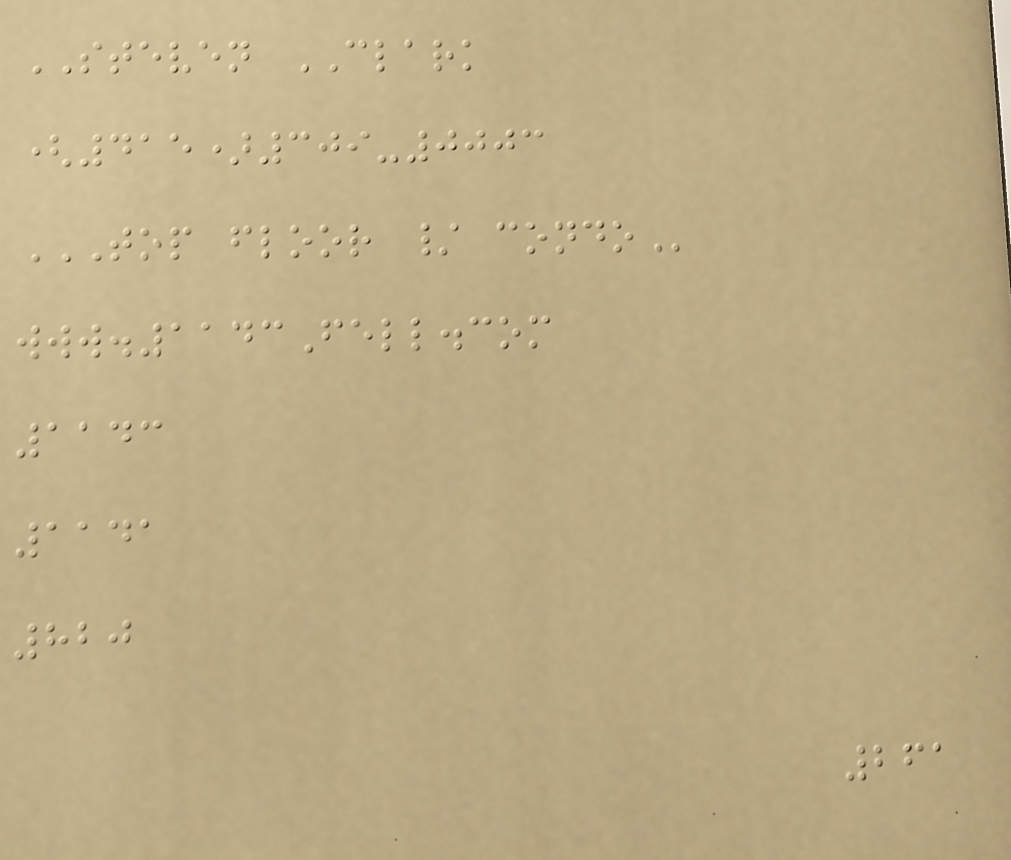STEVEN CLARK
(415)309-0003
TOP FLOOR / CONDO
www.1143Fell.com
1143
1141
820
261
